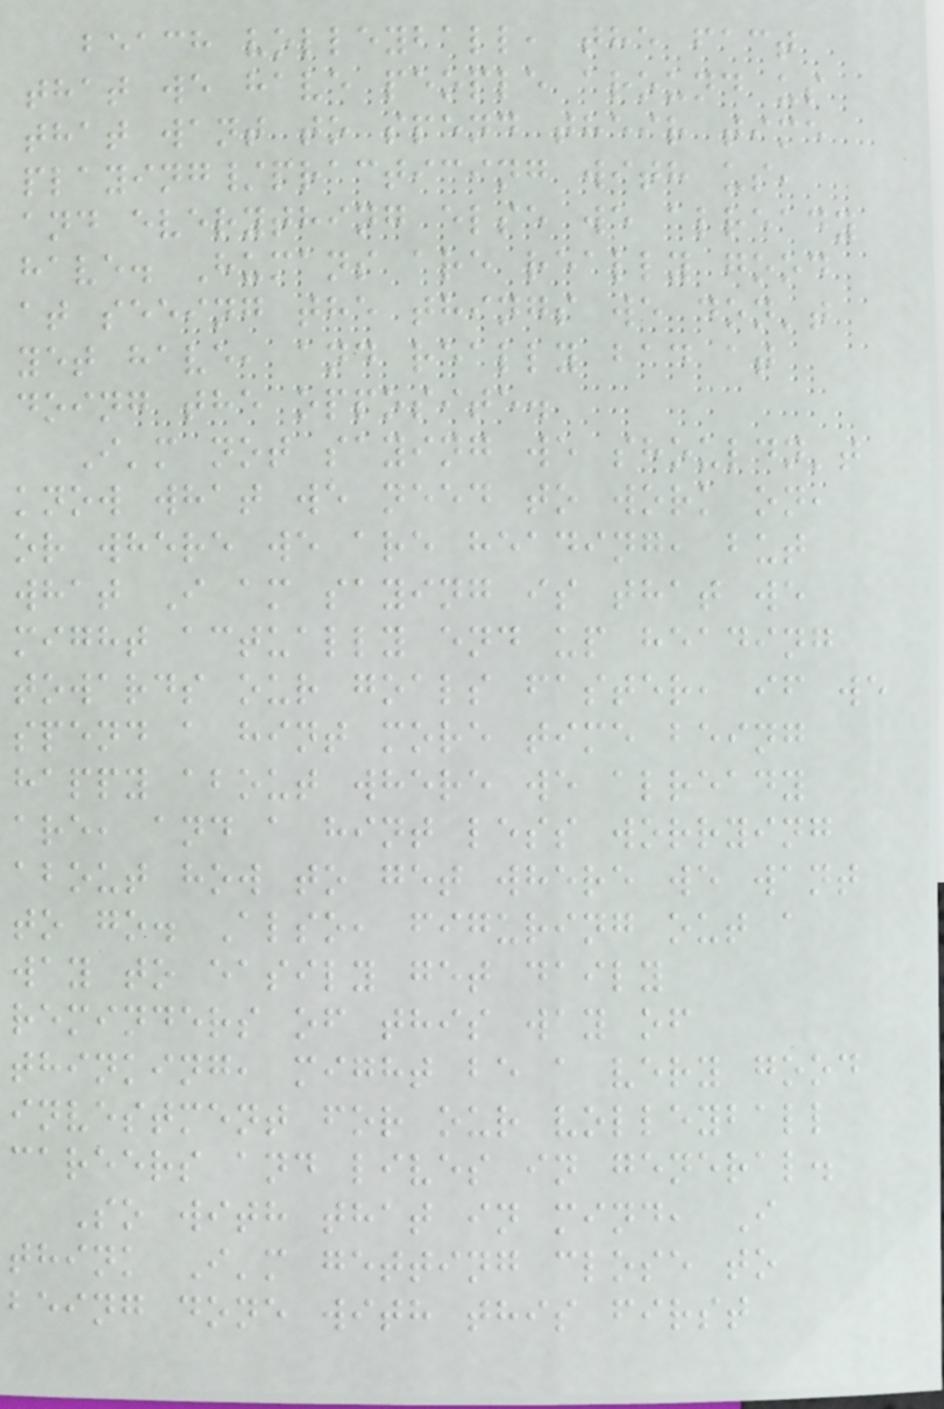beach volleyball, the fact
that we have people around us
that want to spend their time
playing/practicing with us,
and everything else we already
have. Humans are really good
at seeing the things we don't
yet have, and really bad at
doing the opposite.
I'm not saying we shouldn't
know what we need to work on,
or where we are heading, but
what I am saying is that we
might actually end up heading
towards our goals faster, if we
spend a hint more time being
happy about where we already
are, and a hint less worrying
about how to get where we want
to go. Also, figuring out a
way to easily get daily
reminders of this way of
thinking, might be a very good
investment for our volleyball
careers and lives in general.
So with that in mind, I
think I'm getting close to
being done with this first
